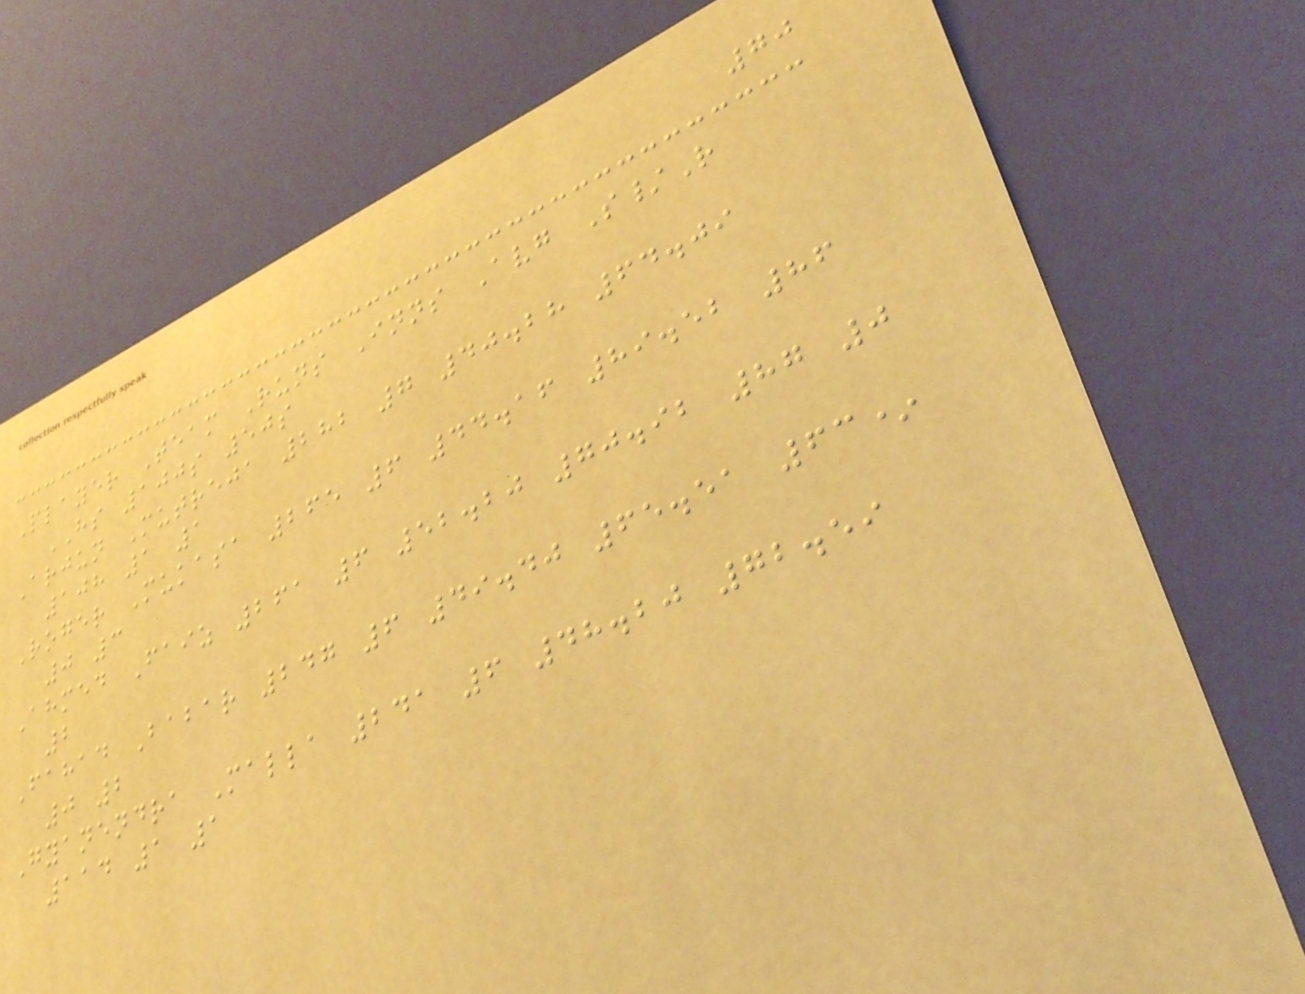70
Player Team Runs Inns Avg S/R
HS 100s 50s
Arjun Mutreja 282 7 40.28 64.09
108 1 1
Roger Mukasa 265 6 44.16 89.52 86
0 3
Ahmed Faiz 261 6 52.20 70.92 87 0
2
Fahad Babar 247 6 49.40 65.51 63*
0 2
Gyanendra Malla 241 6 48.20 72.59
114 1 1
